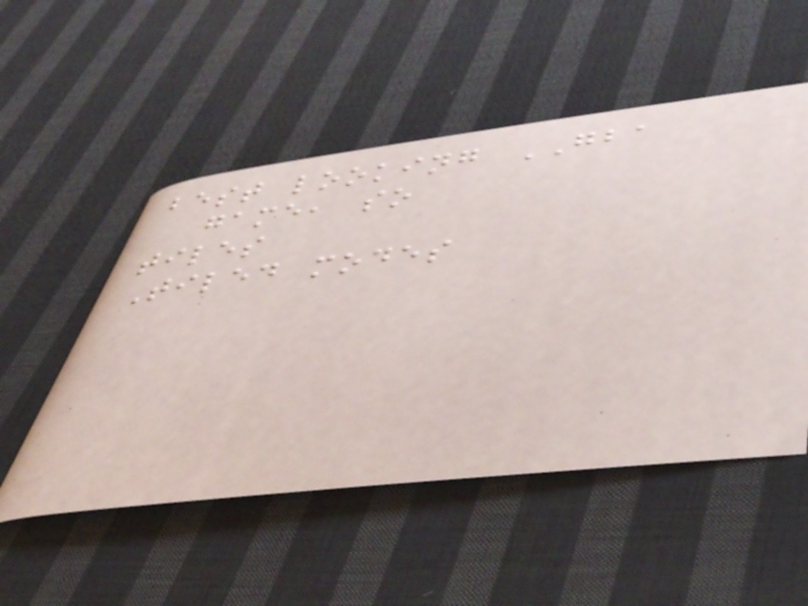best looking GBA
game, so
tiles
Tiled modes
